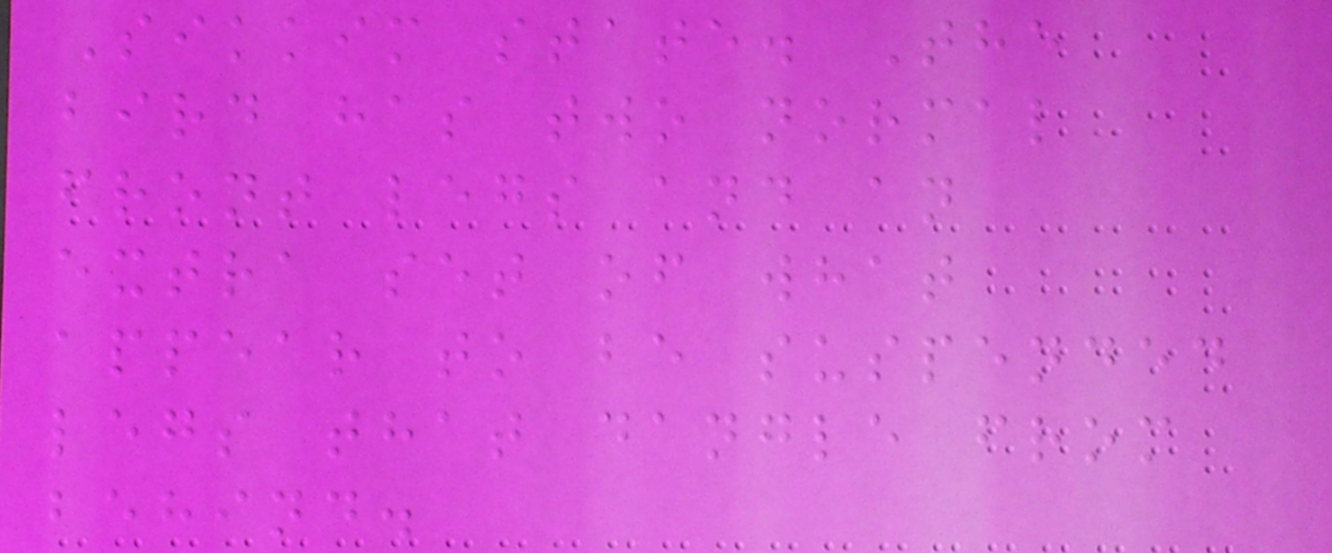Sikkim state. The
bird has two normal
front legs and an
extra set of what
appear to be suspended
legs that dangle from
behind.
